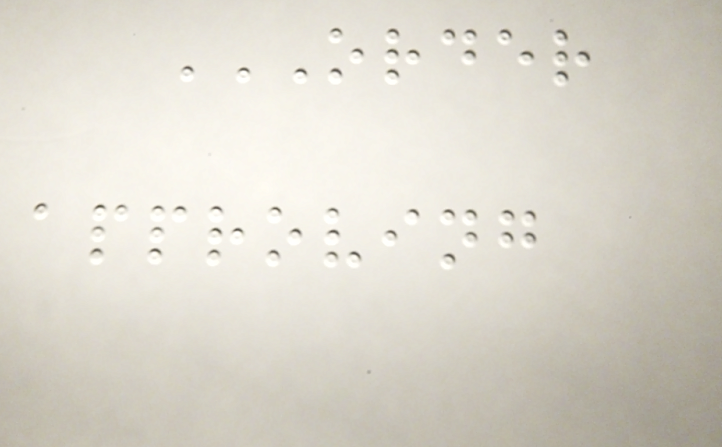ORDER
APPROVING
